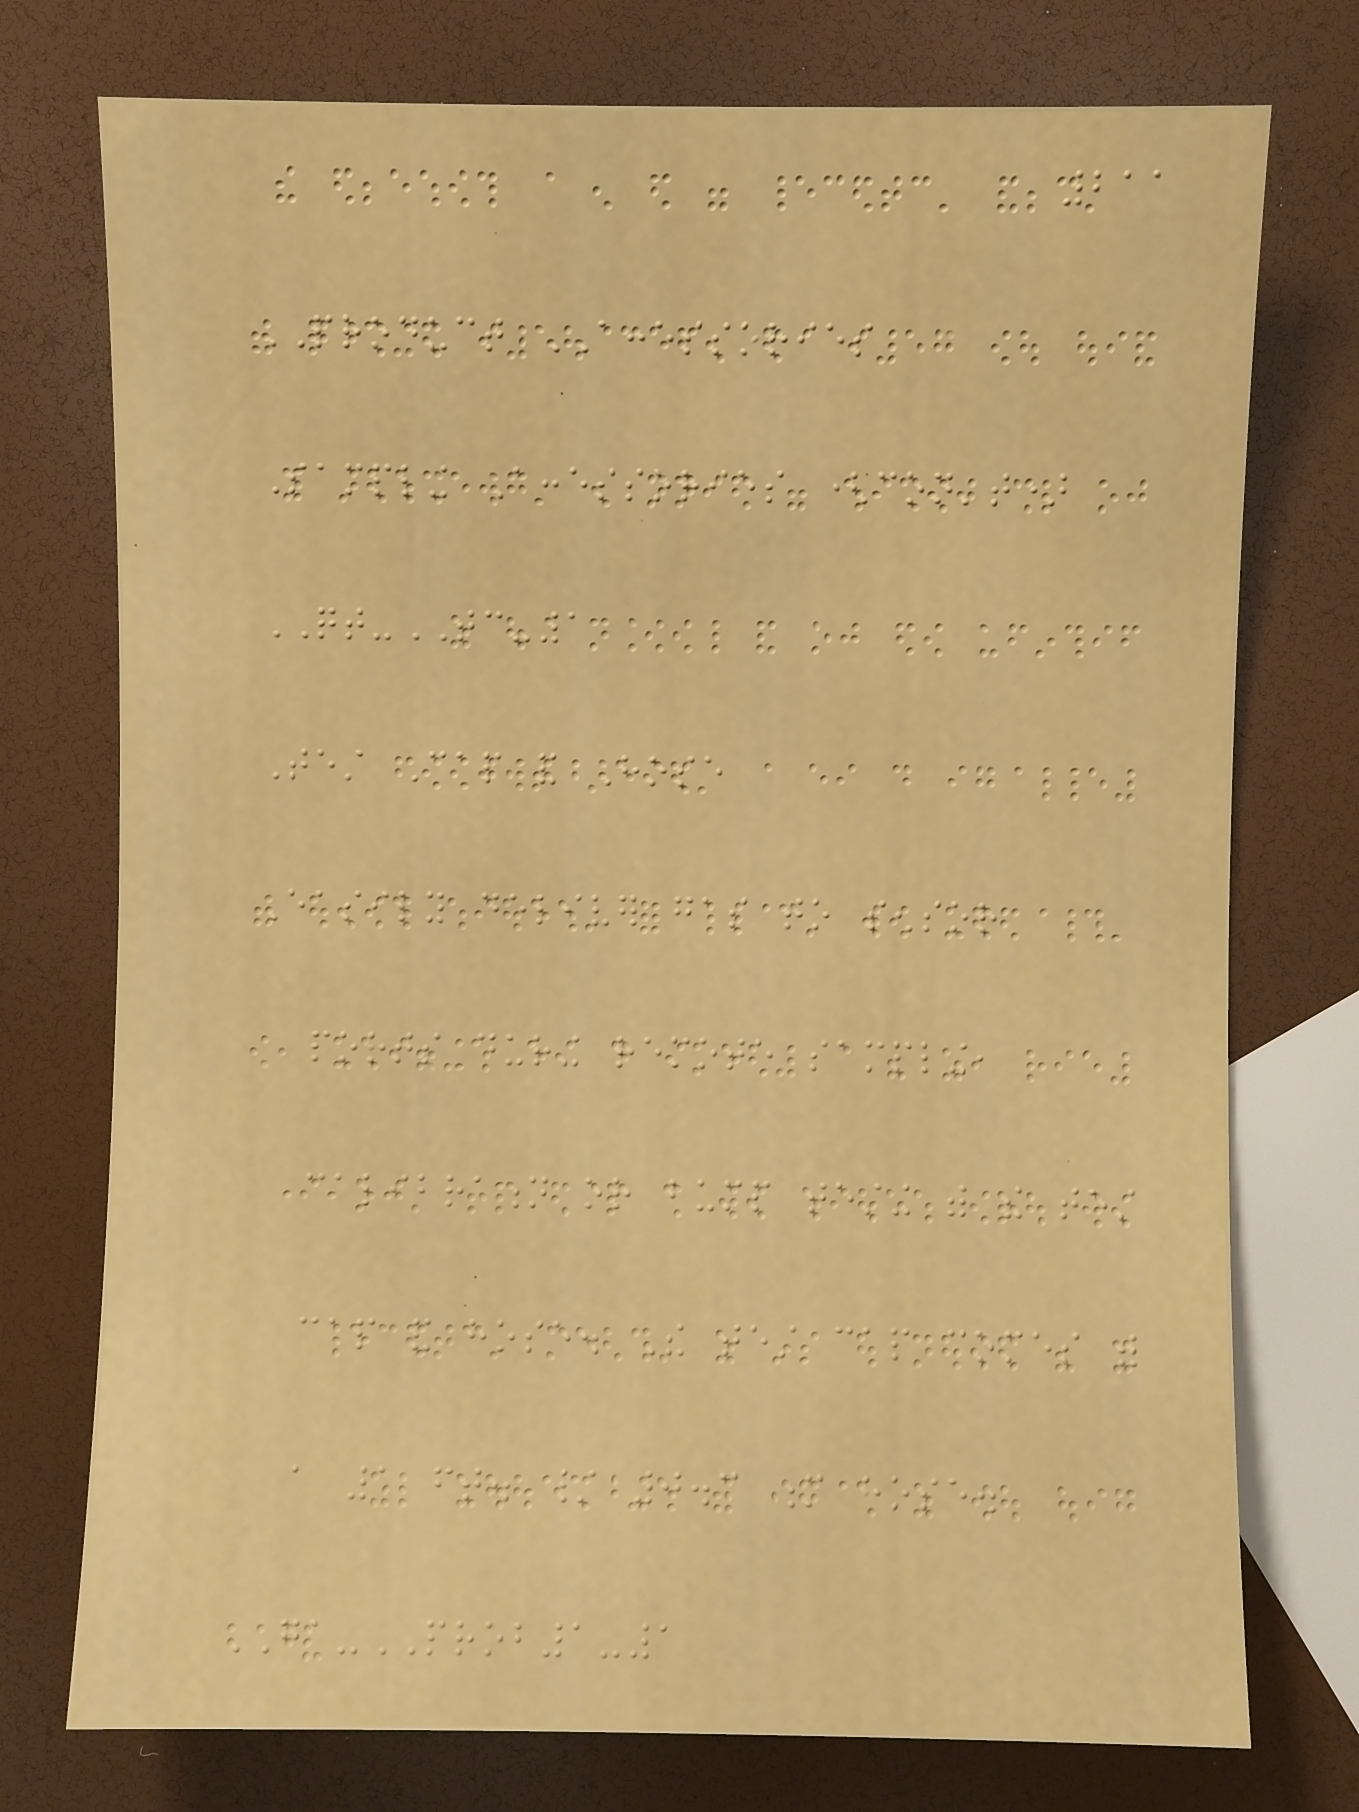211
PRODUCT ACCESSORIES
Sampling Accessories (con't)
QT-TC-1
Test Cap and Hose
Easily deliver gas to sensor
ports during remote sampling,
calibration or bump testing with the test
cap and hose. The test cap comes with
a 1 ft. / 0.3 m hose.
GA-PROB1-1
